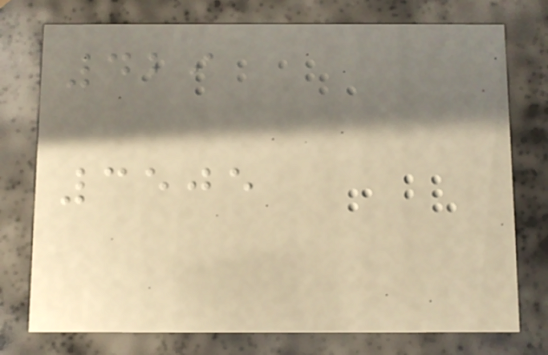429
3505
